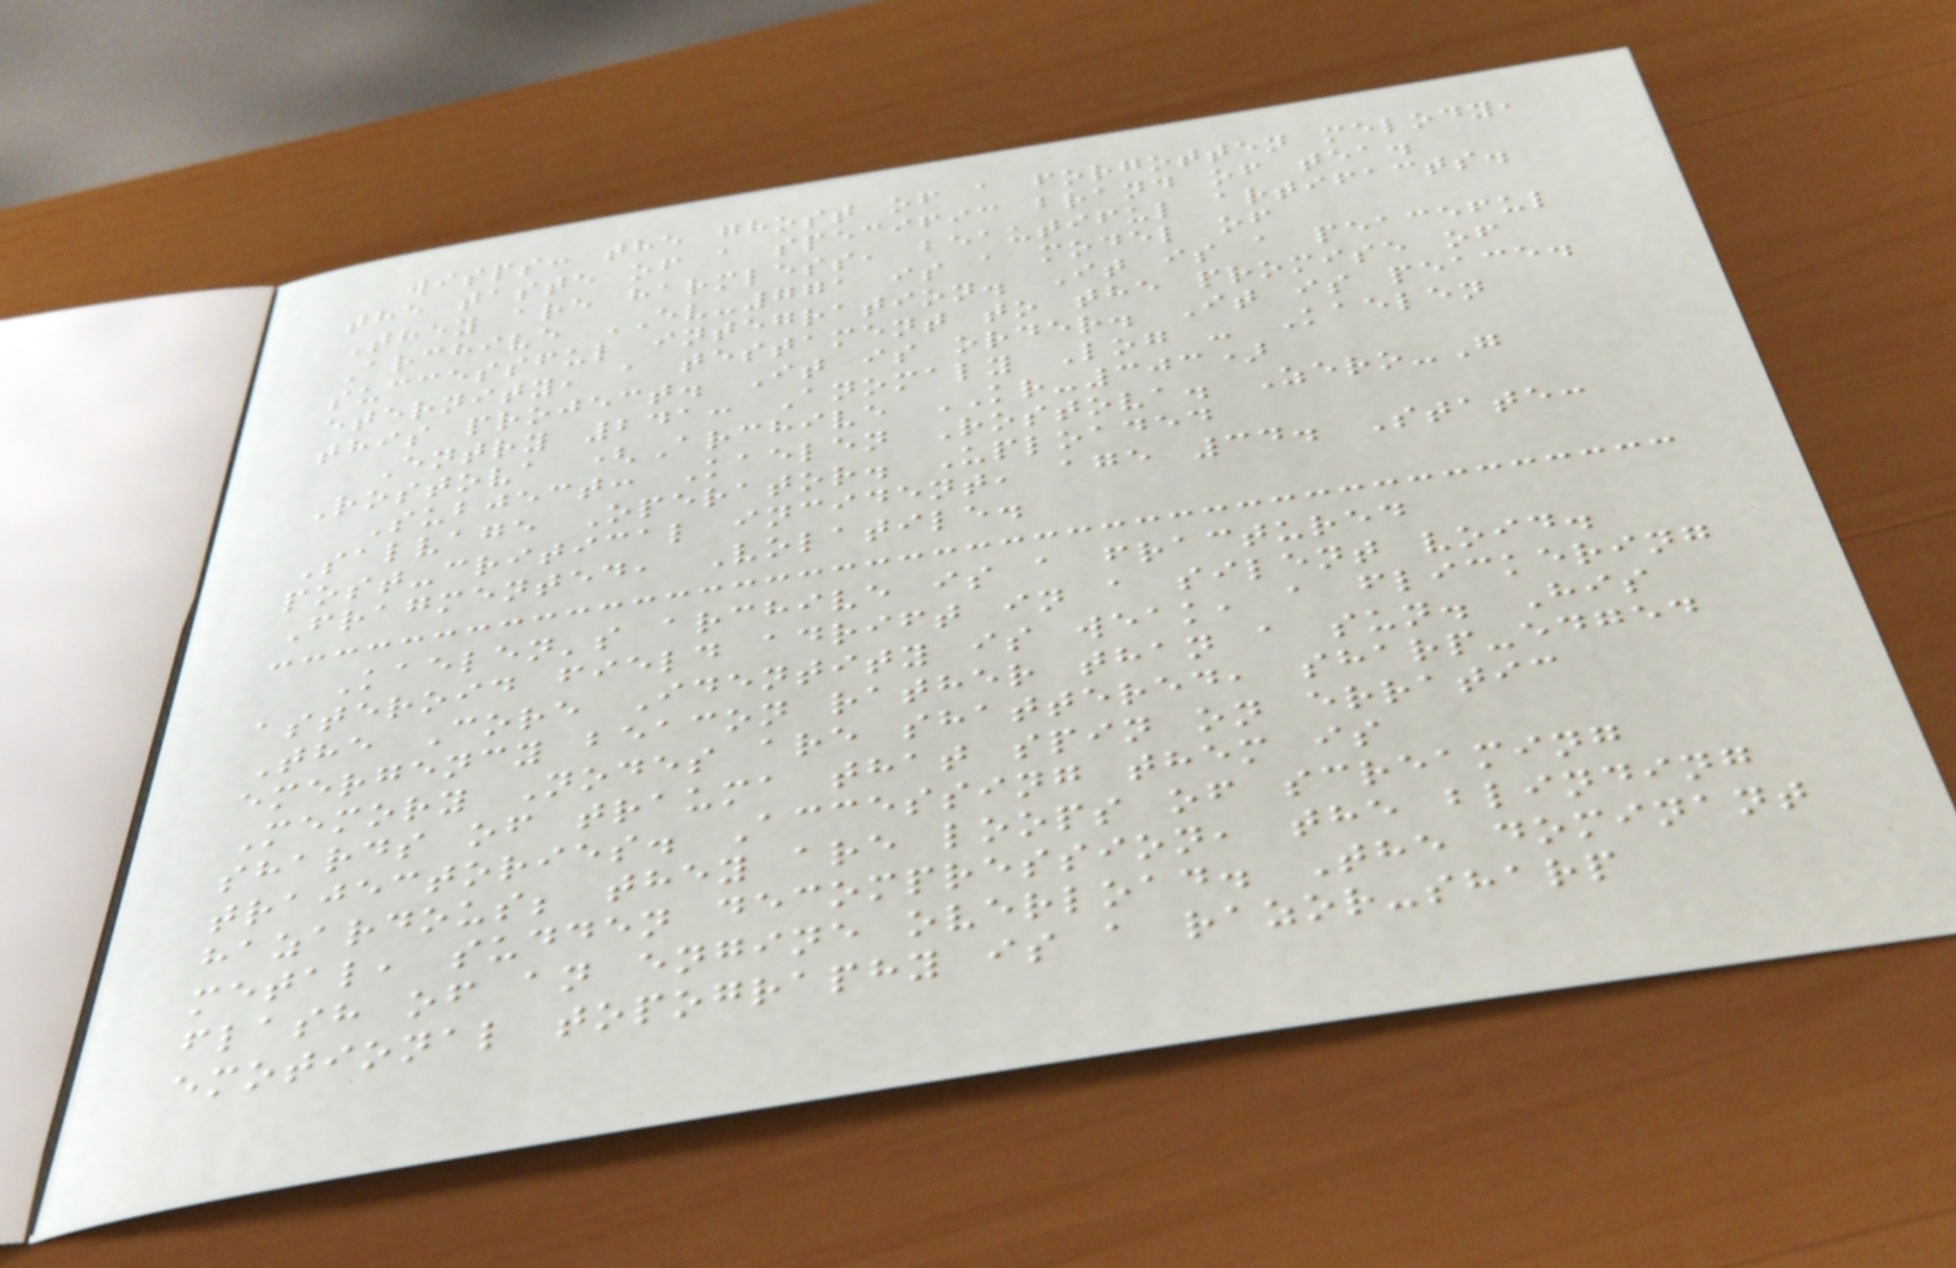wisps: the ghost of a forgotten melody,
the taste of a specific brand of tea.
They are harmless, beautiful artifacts.
Archive EV-771 is a model of
successful integration. It is a peaceful
eternity, a testament to the promise of
this project. It is order. It is peace.
Entry 241: Anomaly Log - Kaelen
Rostova (Archive KR-303)
Subject: Kaelen Rostova. Zero-G
Salvage Operator. Uploaded
post-critical incident, age 34. State:
Fragmented, Volatile.
Kaelen's archive is a fractured
asteroid field adrift in a silent void.
The Core Identity is weak, a flickering
emergency beacon rather than a sun. His
Memory Nodes are shattered, sharp-edged
shards of trauma that spin on erratic
trajectories. Accessing them is
hazardous; they are loops of screaming
metal, sudden decompression, the blinding
flash of an engine overload. The dominant
emotional topography is a razor-sharp
